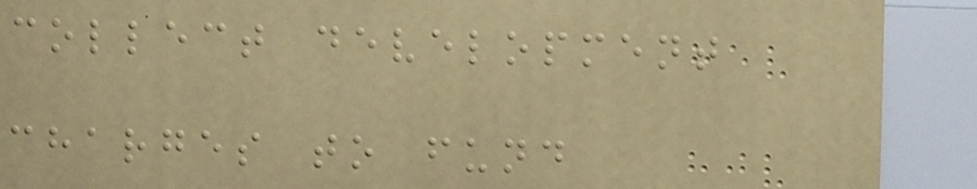collect development
charges to fund
